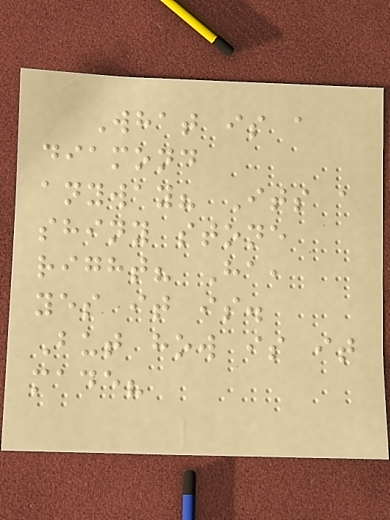What is a
diamond
anyway? Its a
shiny stone
right? Ha,
yes it is.
But how is it
made?
